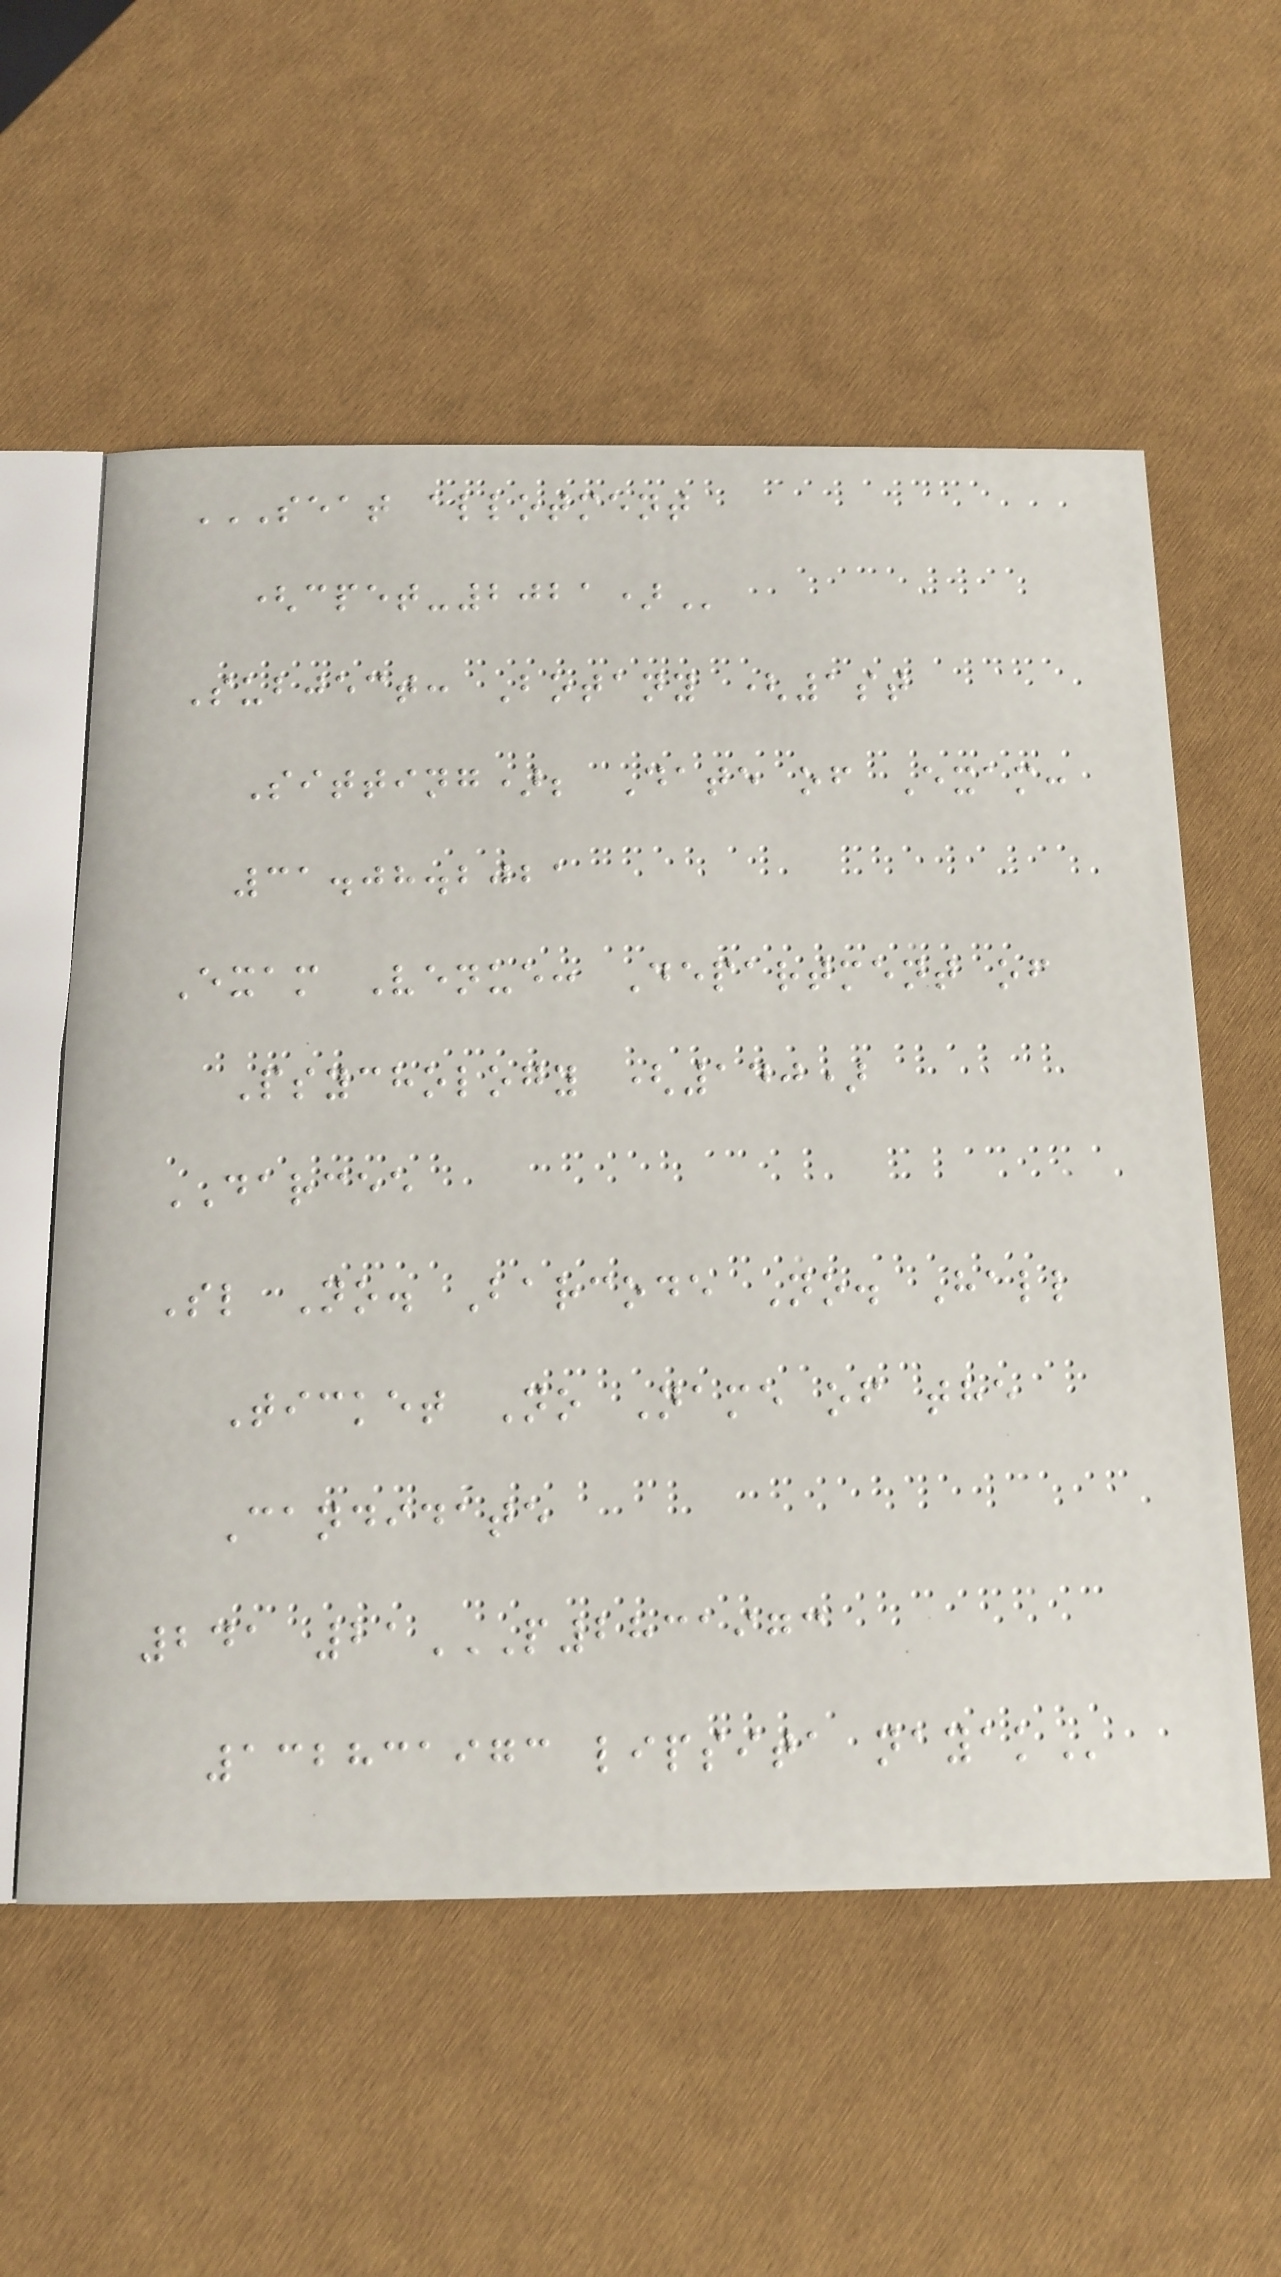SEAT ALLOTMENT
(CPET-2021)
Subject: Botany (1st
Sitting); Date of Exam:
31.08.2021
Exam Venue: Department of
Psychology (140)
DARCEE
Sl No. Barcode No. Hall
Ticket No Name of the
Candidate
241 21P2831973
132831973 LIPSITA NAYAK
